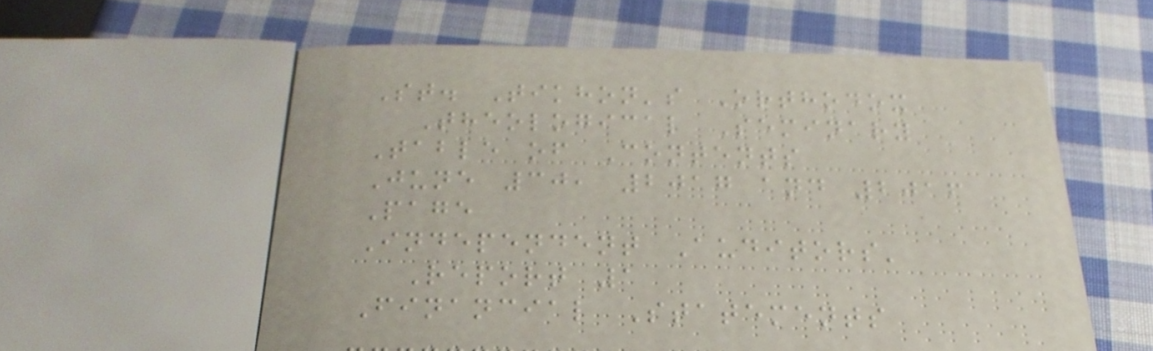St. Tikhon's Orthodox
Theological Seminary
Table of Contents
June 30, 2017 and 2016
Page
Independent Auditors'
Report 1
Financial Statements
